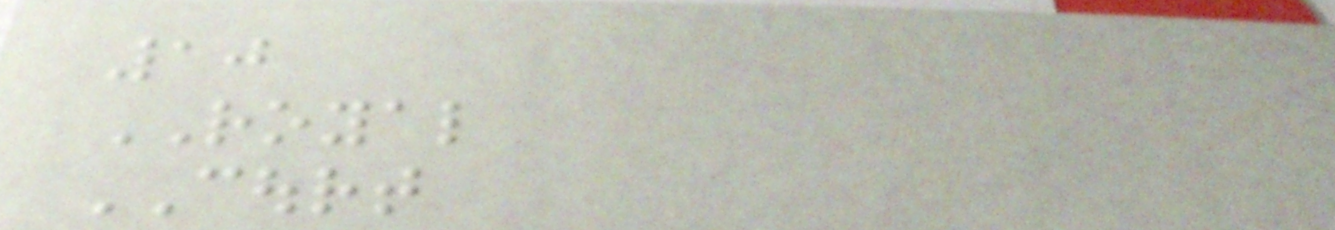10
ROYAL
COURT
